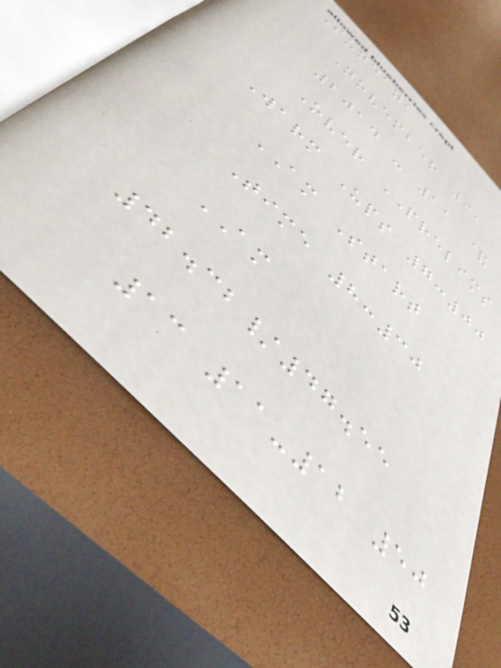Sunday,
November 9,
2014 - 11 &
Over PRELIMS
Warm Ups 7:00
AM Start
Time 8:30
AM
42.32/47.55
13 11-12 50
